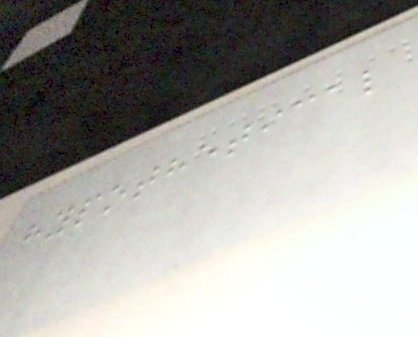hypothetical
